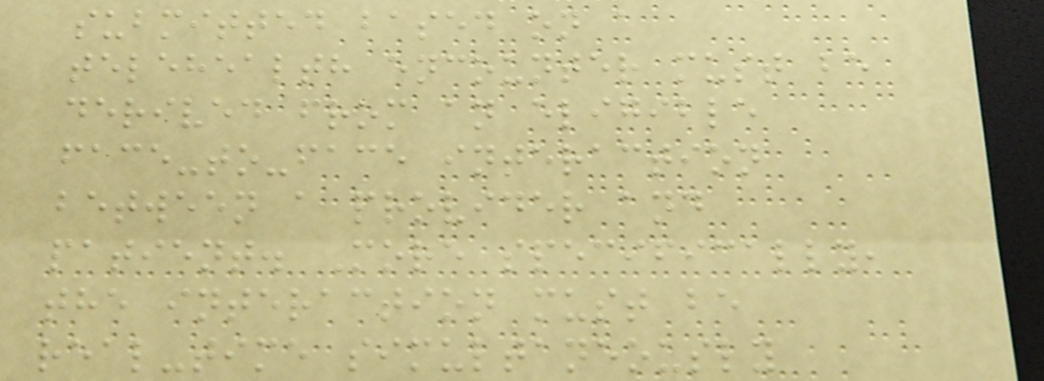submitted based on a
telehealth encounter must be
derived from an eligible
face-to-face interaction
between a provider and
patient. More specifically,
the interaction must be
real-time simultaneously
